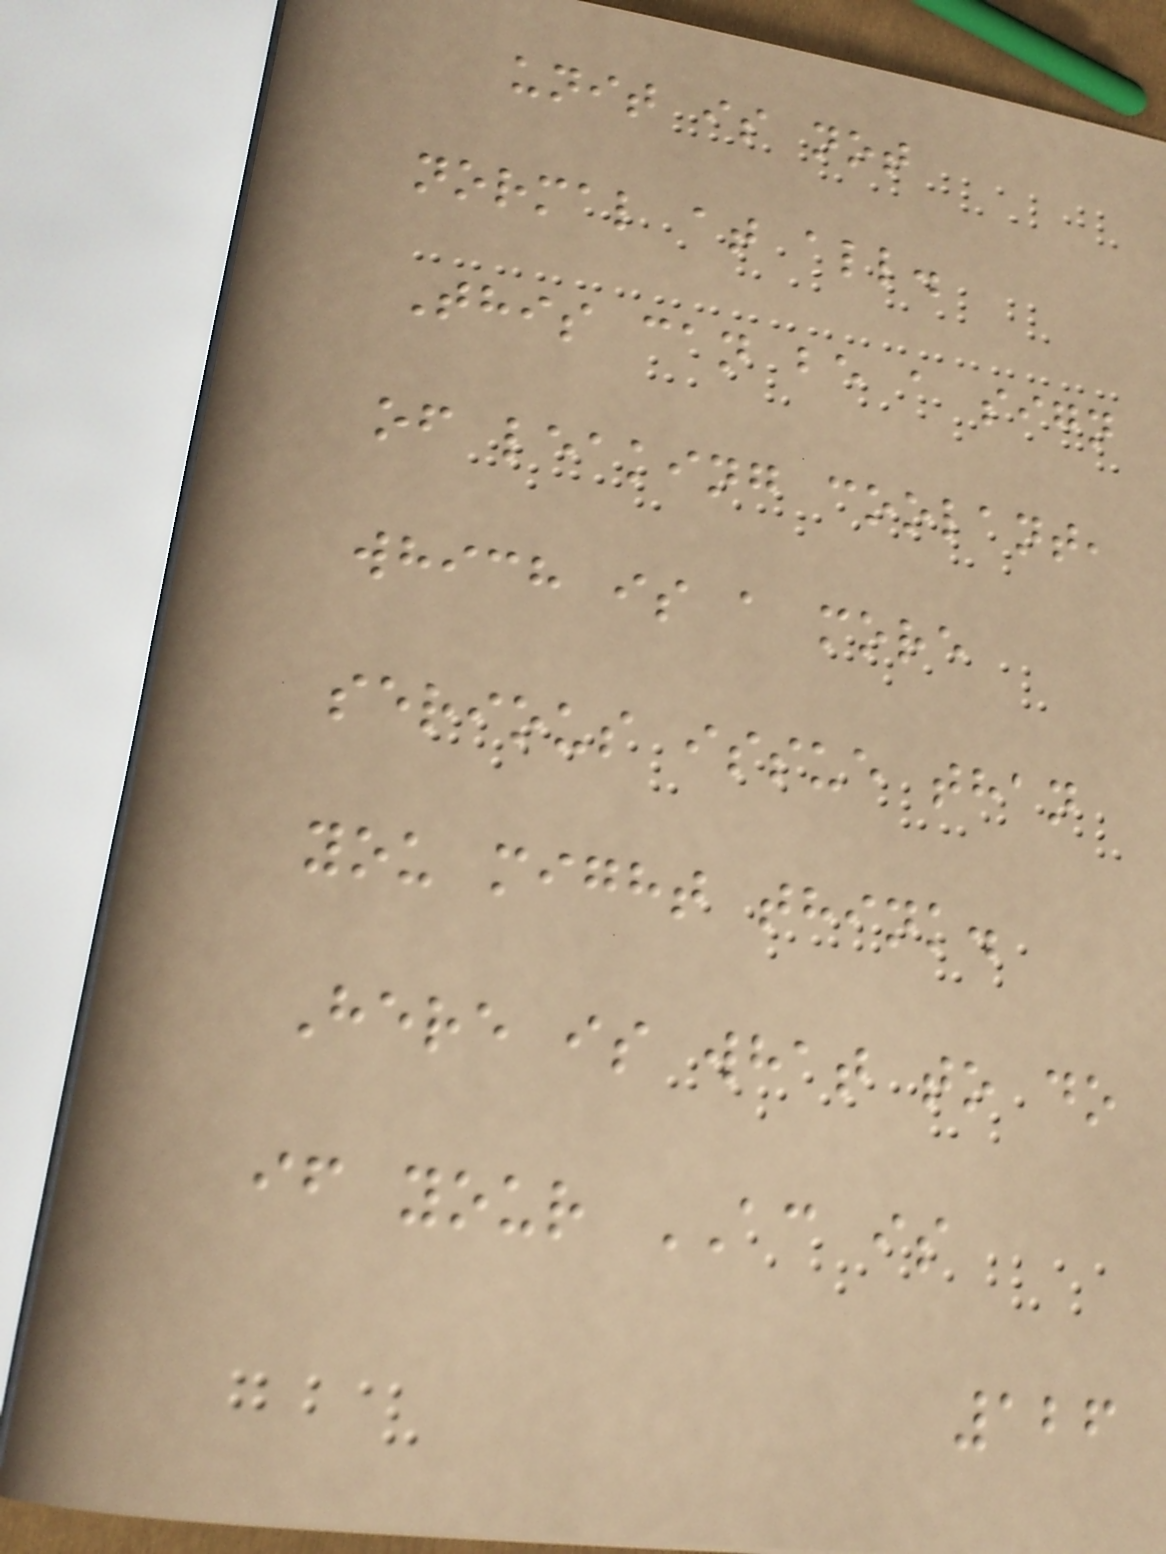unit is not
normal at all.
This can be a sign
of leaking coolant,
which is a more
serious issue than
you might think.
Here is what to do
if your AC is
126
